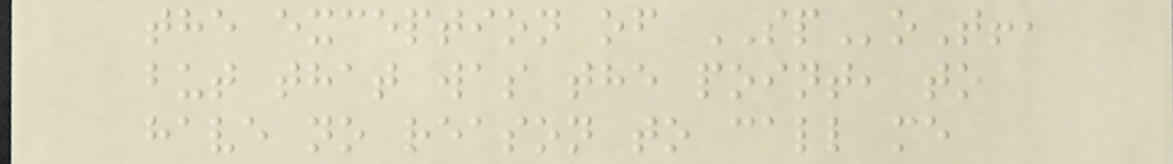the exception of SPoT!,
but that was the point, to
have no reason to call me
